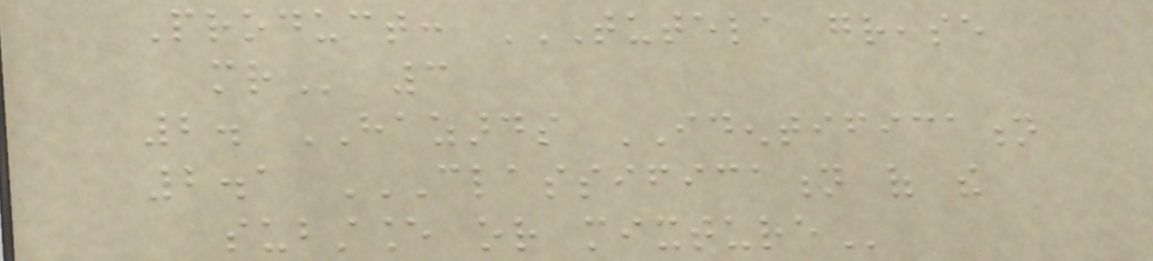Product: TUTELA GREASE
MR 3
2. HAZARDS IDENTIFICATION
2.1 CLASSIFICATION OF THE
SUBSTANCE OR MIXTURE
